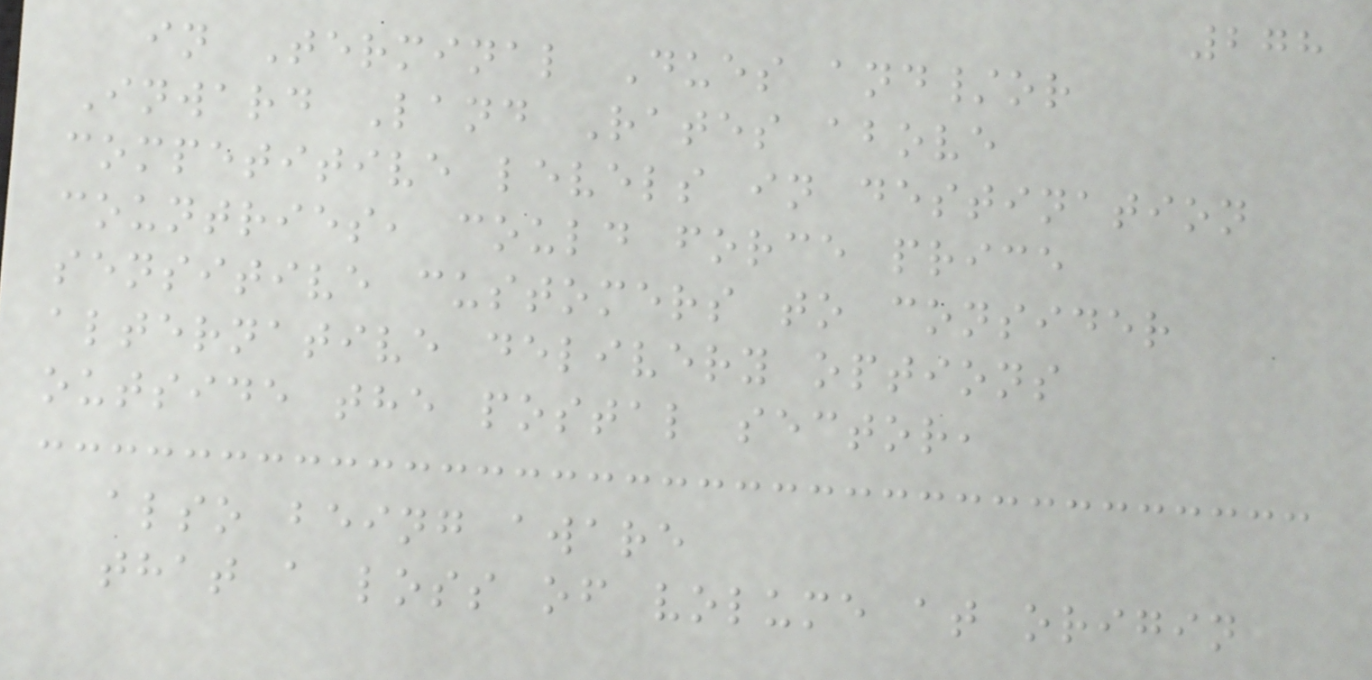278
in Terminal Dues and/or
Inward Land Rates above
competitive levels in destination
countries, could force price
sensitive customers to consider
alternative delivery options
outside the postal sector,
also being aware
that a loss of volume at origin
